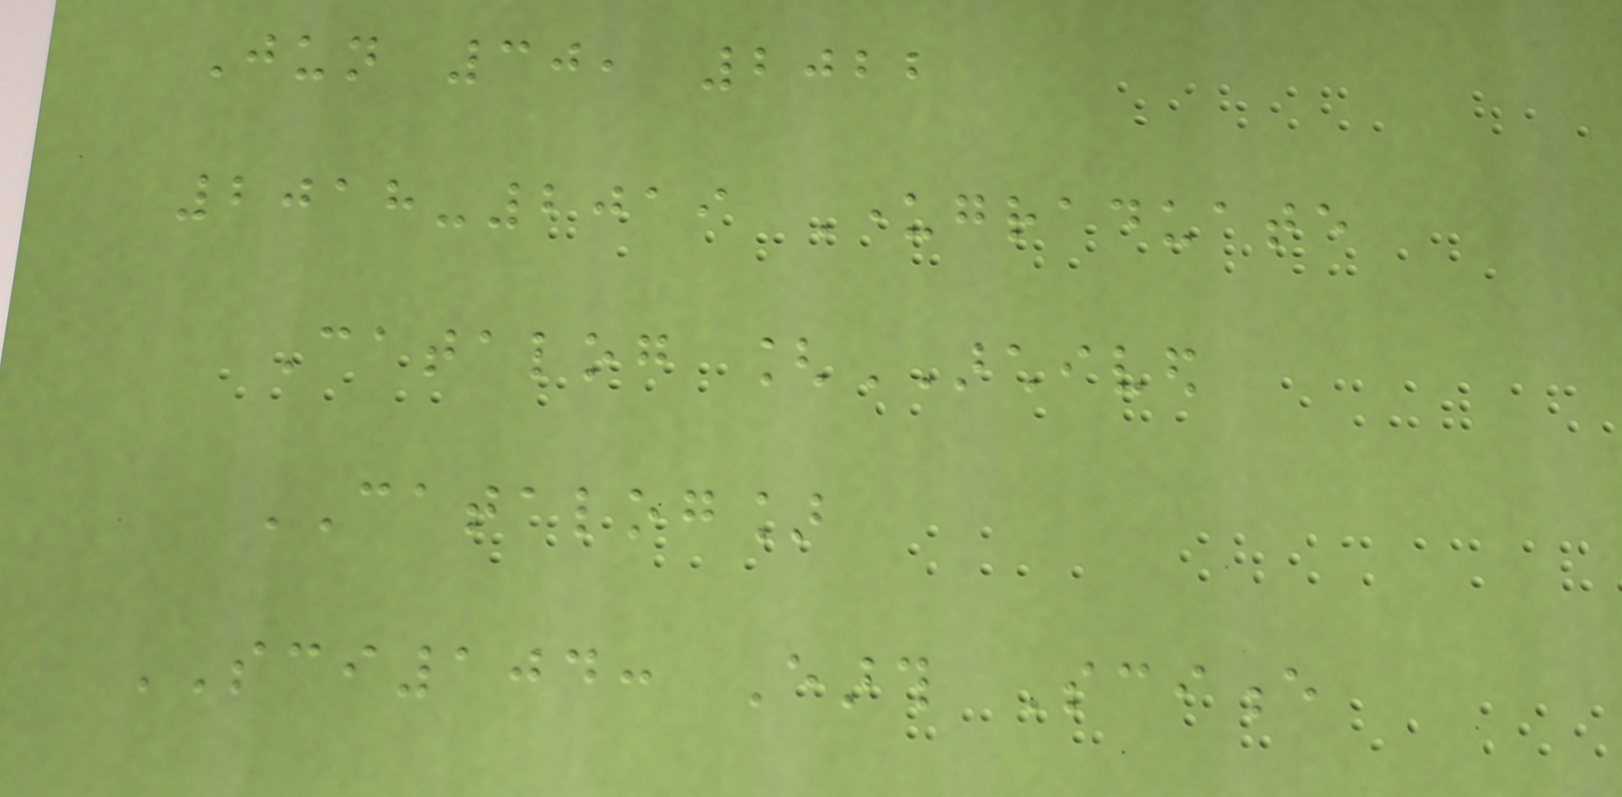Jun 30, 2022
2018-2019 Undergraduate
Catalog [ARCHIVED
CATALOG]
SCI104: Earth Science
